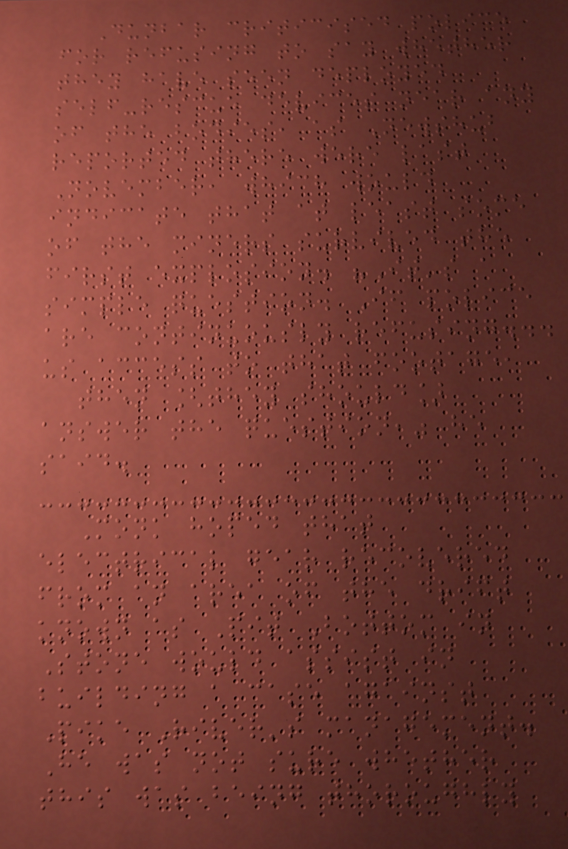Dunbar criticised police
for refusing to say whether
they have seen deployed
self-rescue devices near any
of the bodies, as Newshub
reported there were last
November, which would
indicate that at least some
of the miners survived the
first explosion. "It's a
simple question. If police
are continuously refusing...
us access to that footage,
then [they should]
answer the question," he
said.
Monk hoped that
electrical gear recovered
from an area of the drift
known as Pit Bottom in
Stone would assist in
building a case against
Pike River's management.
He was not sure whether
this was being thoroughly
